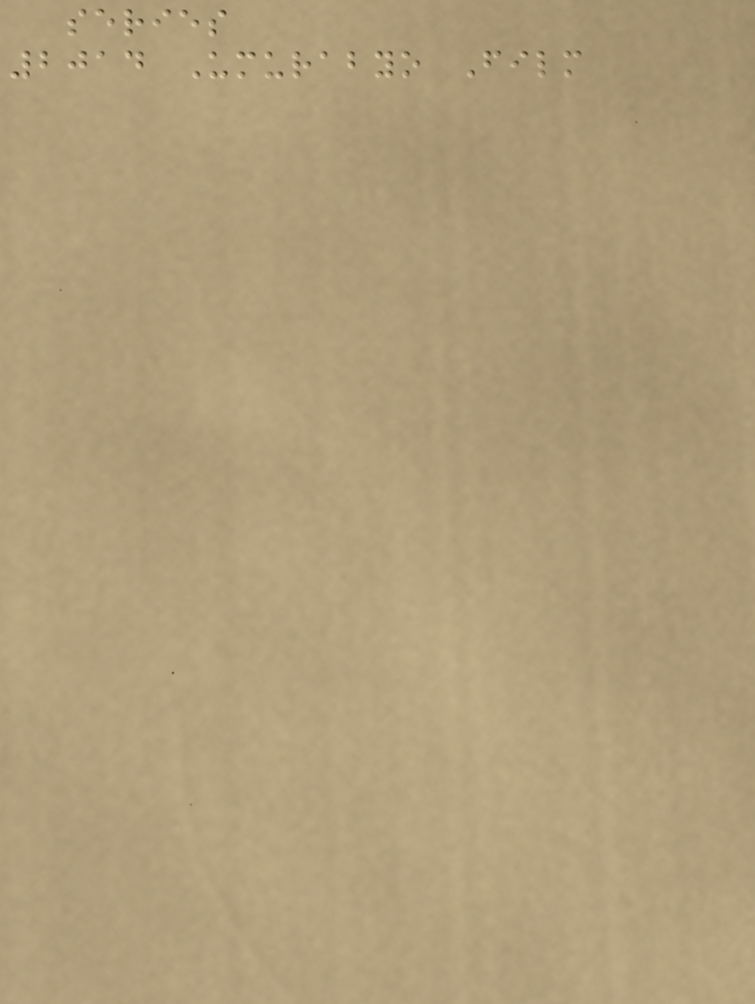series
2014 Umurabyo Film
